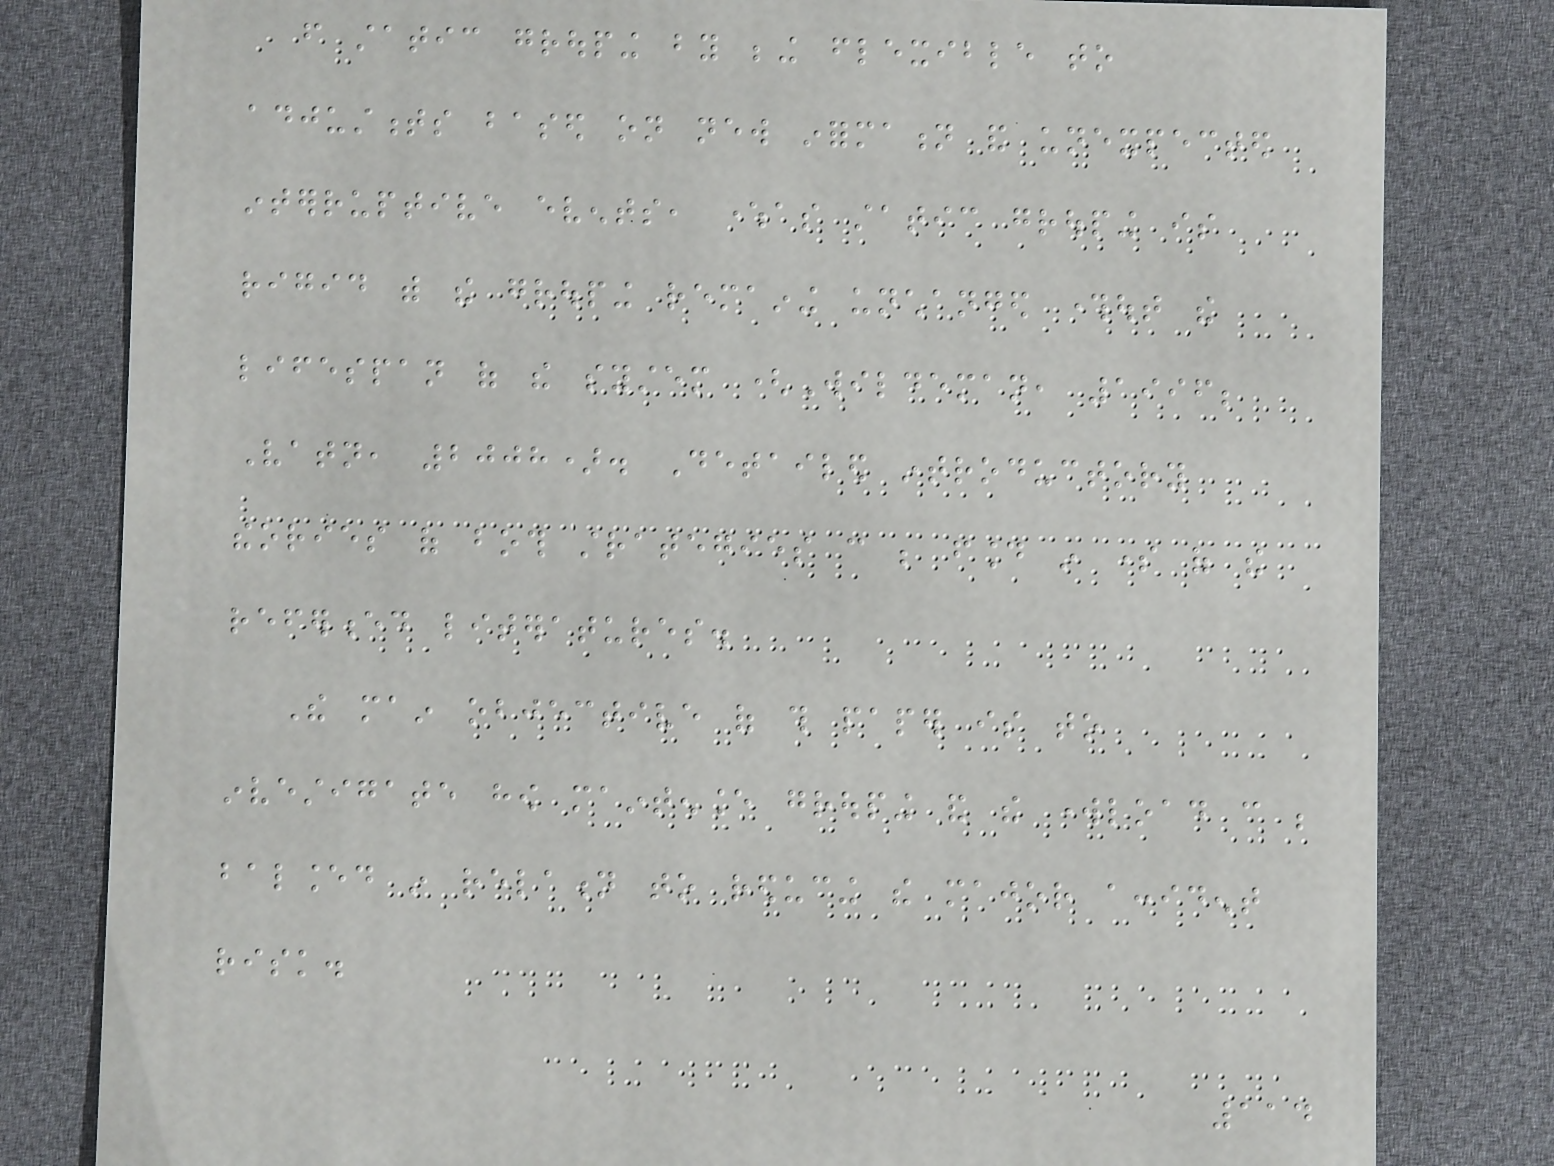from static grouping by being flexible to
adjustments based on new information and unexpected
interruptive events, whereas static grouping is
rigid with the grouping remaining unchanged throughout the
lifespan of the system (Wildeman, 1996;
Vatn, 2008). Detailed introductory
theories of both strategies can be found in some of the
referenced literatures.
The main objective of this paper is to
investigate how maintenance grouping and the workload can be
balanced in relation to reducing the major accident
risk.
114
